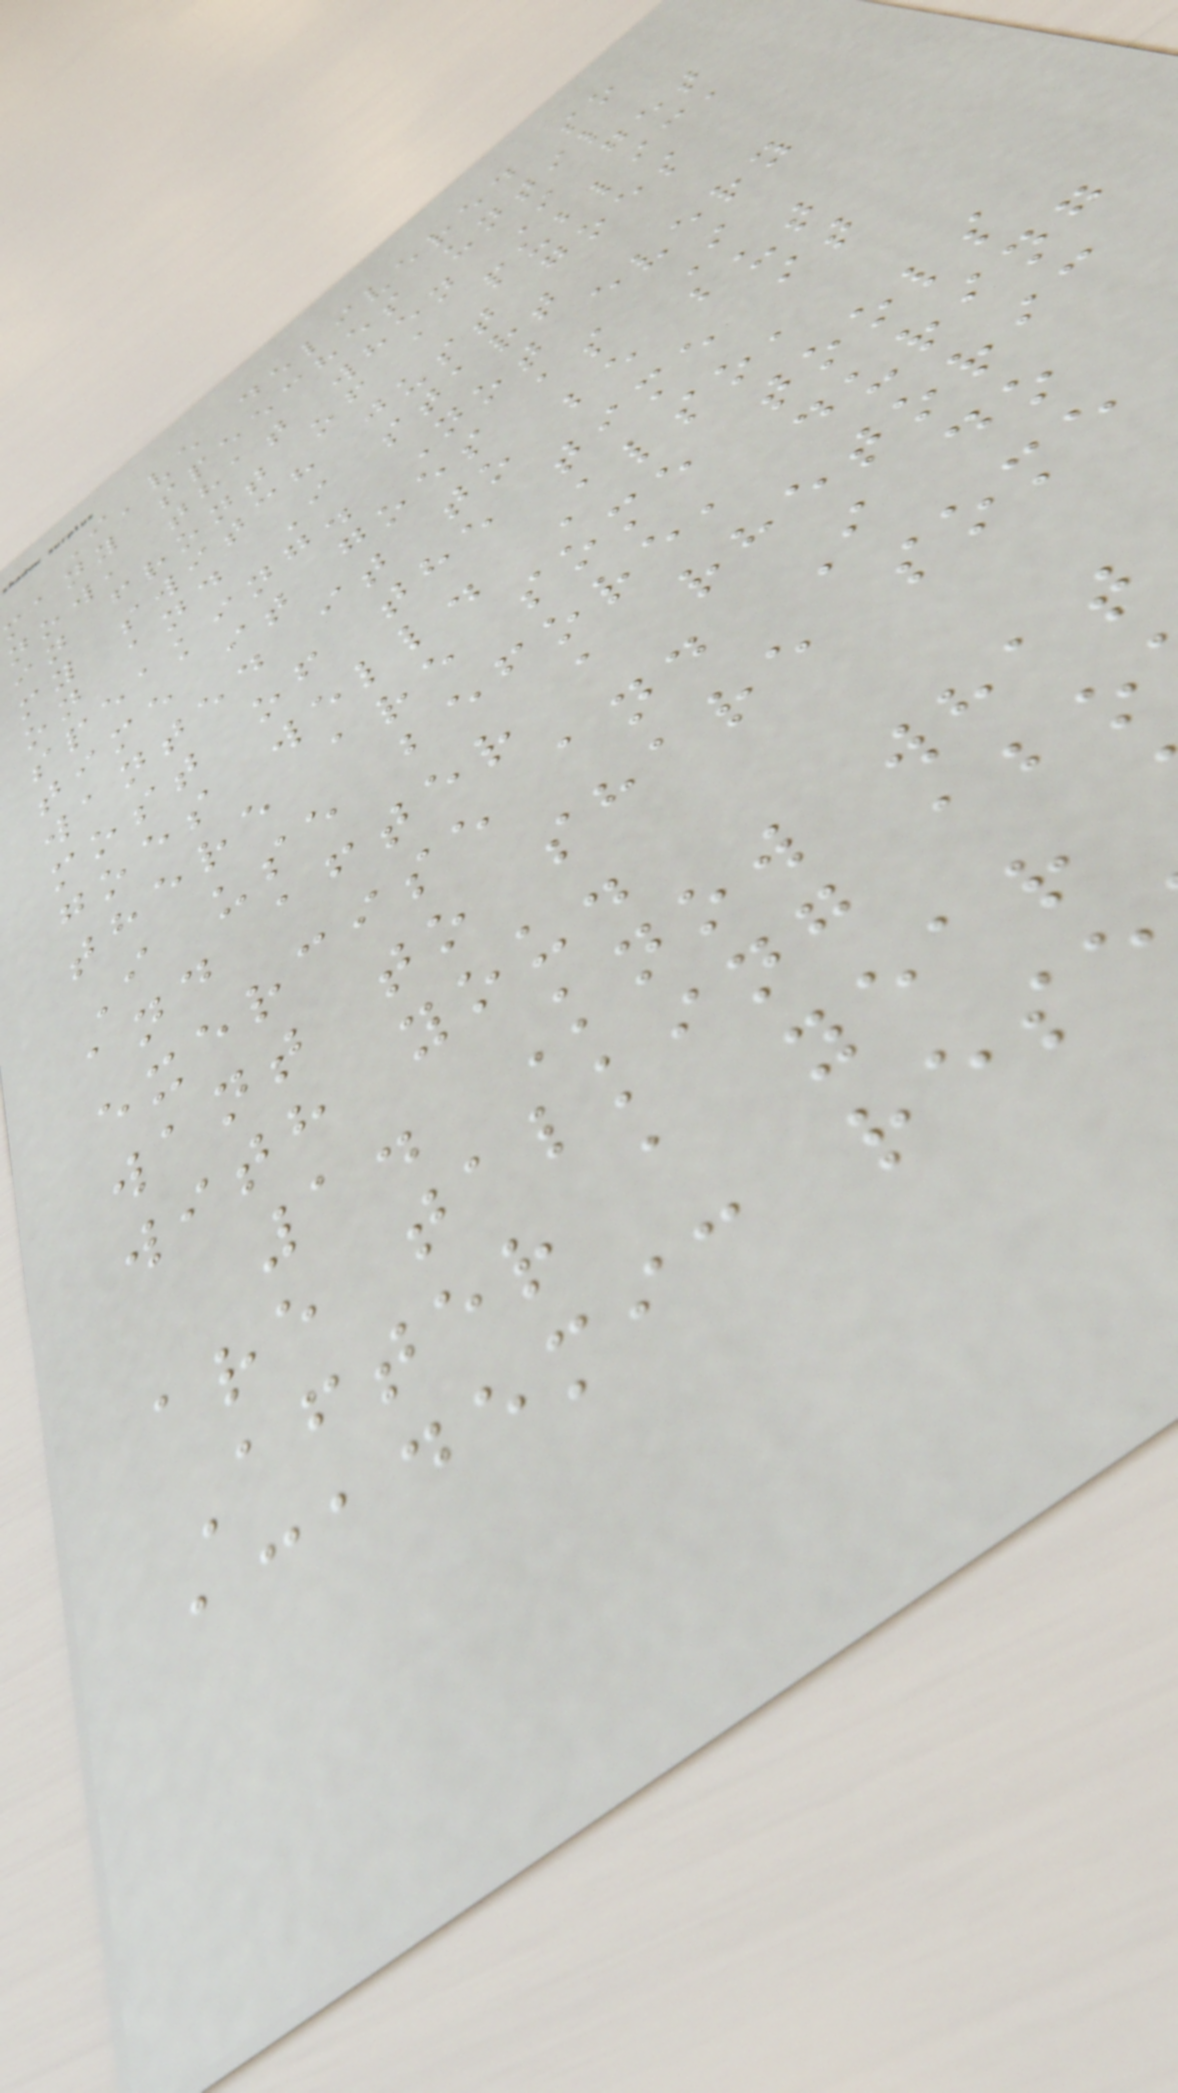I've delivered so
many speeches until
now, that when I get
in front of a public,
my switch just goes
on and I start
speaking. Not every
time it goes as I
wanted it to be but
most of the time it
goes well. Also,
there are some tools
I use before, during
and after a rhetoric
exercise and I do
want to share some
with you.
1. Know what
are talking abo
After a year
academic res
